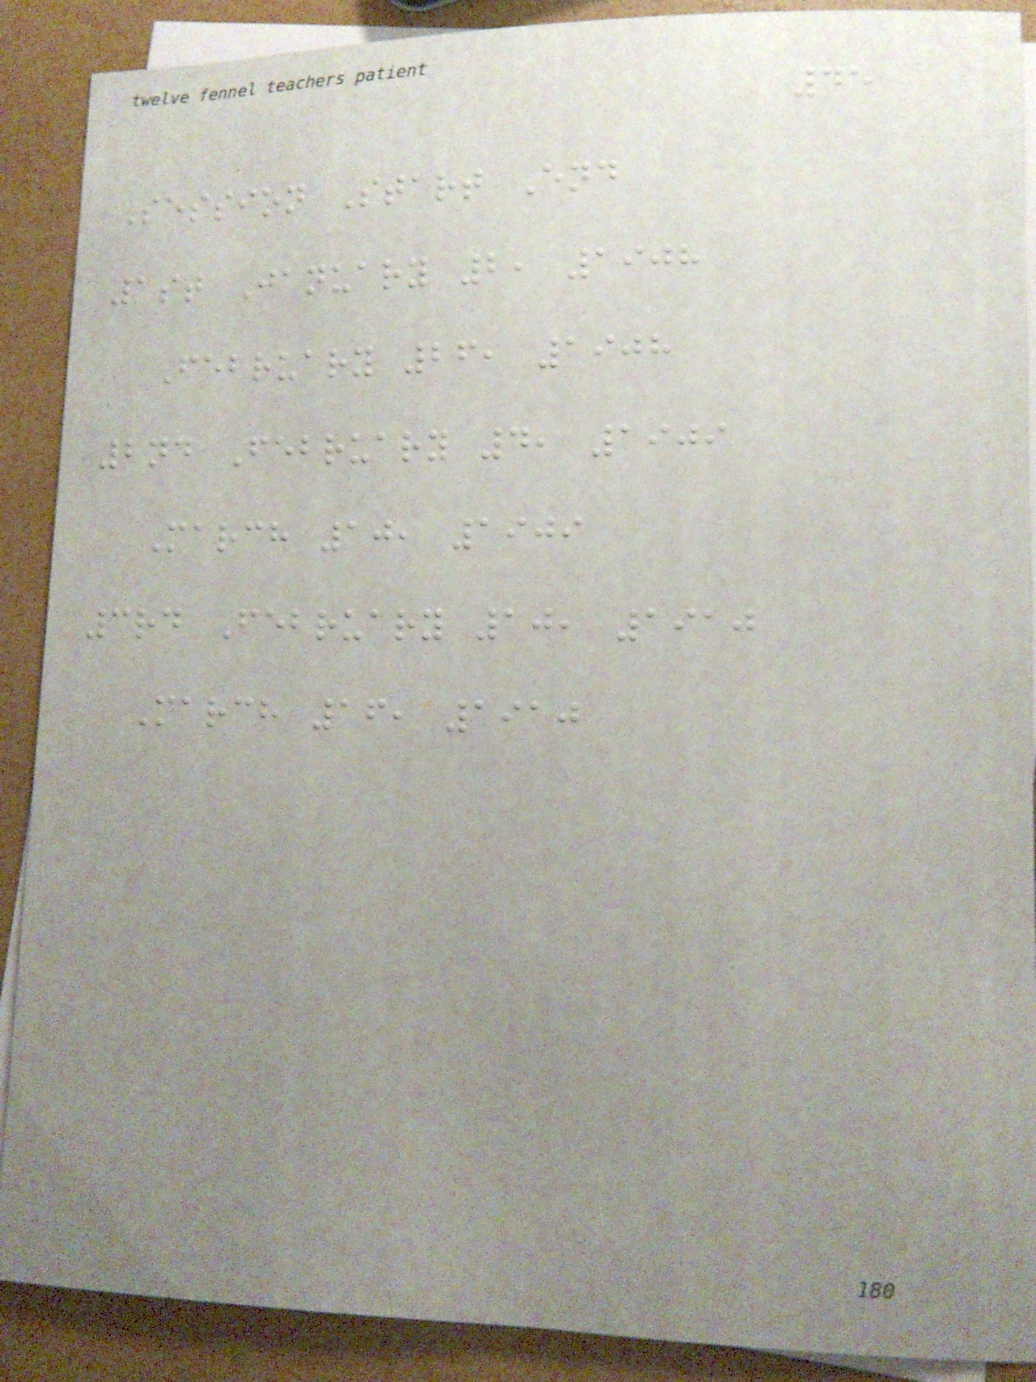45
Session Start End
1st January 2, 1908
February 26, 1908
2nd February 4, 1909
March 10, 1909
3rd February 10, 1910
March 16, 1910
